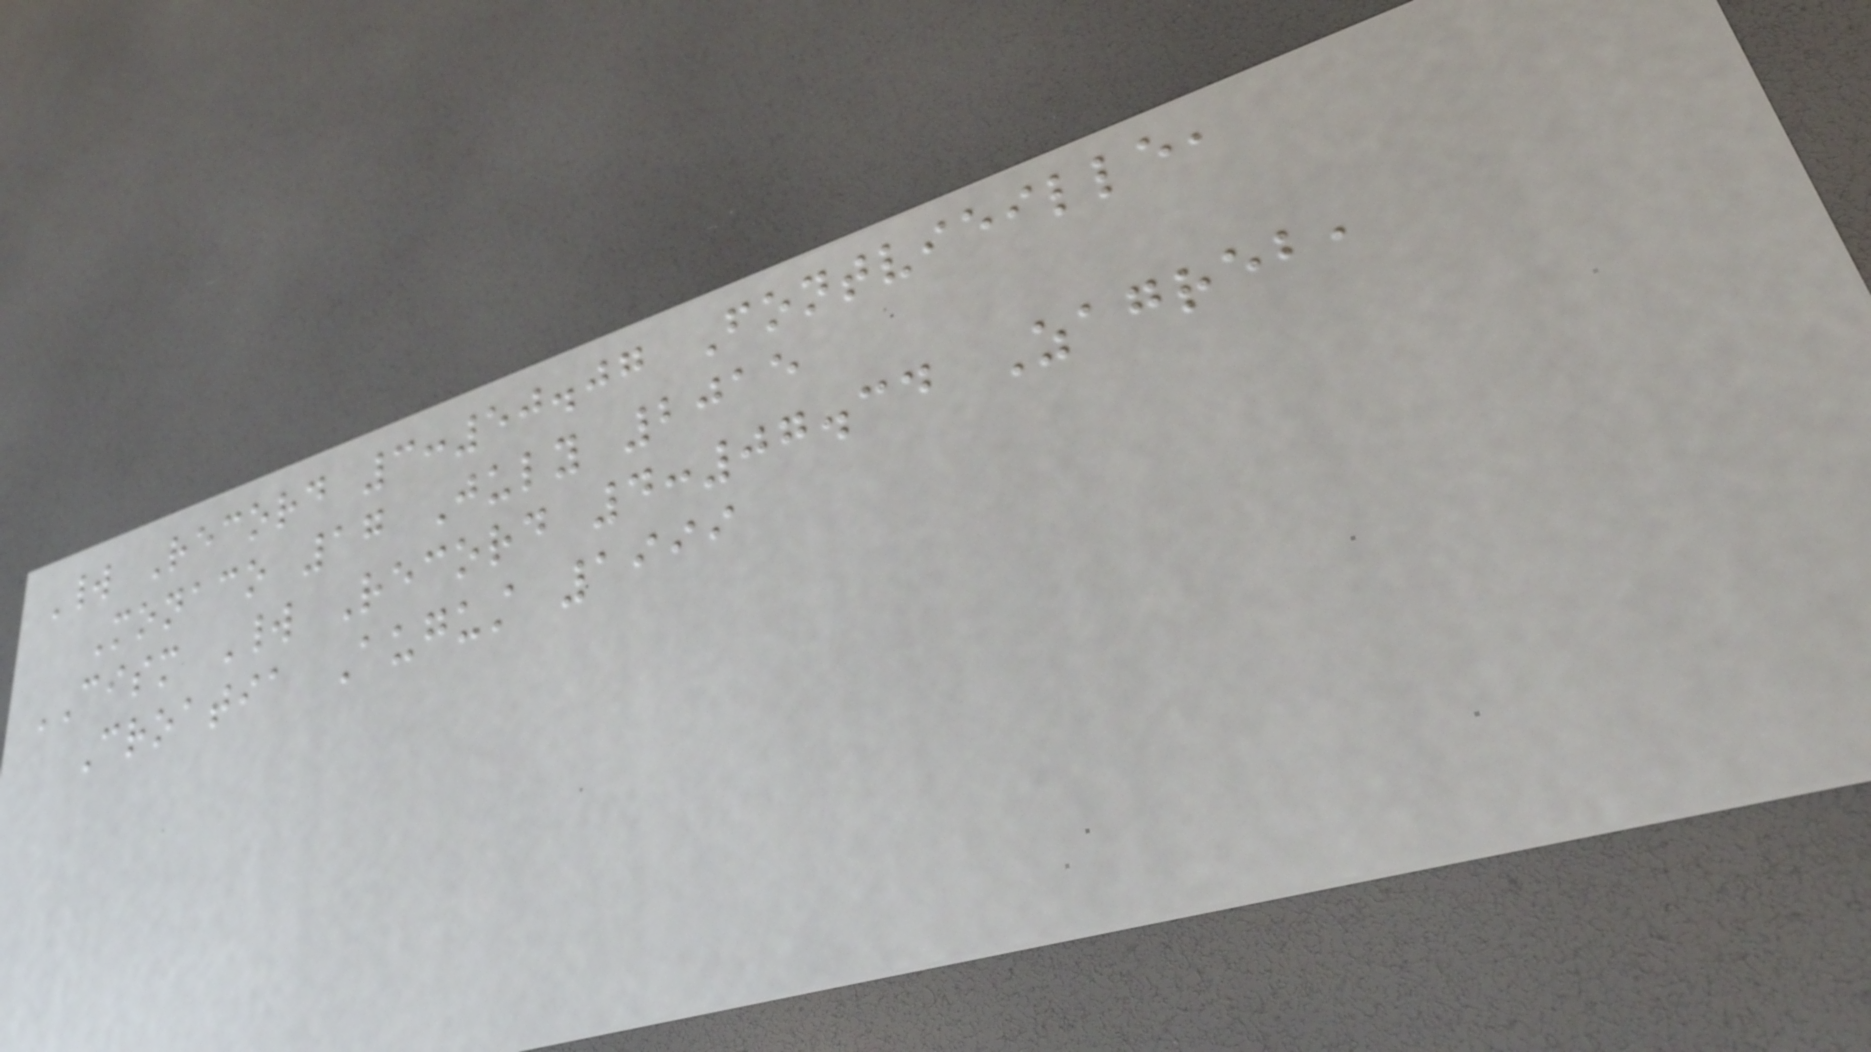World Record 3:50.07 Fontvieille,
Monaco 17 July 2015
CISM World Record 4:07.34 Zagreb,
Croatia August 1999
